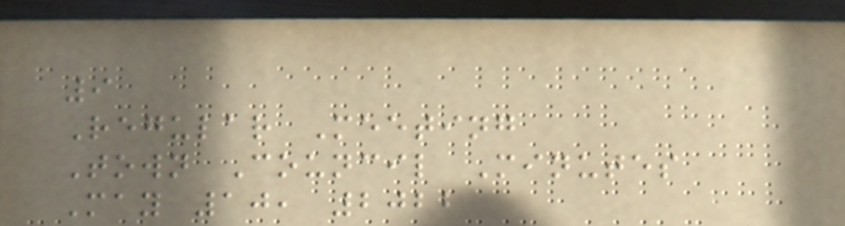9
Regular Meeting
Town Council Minutes
May 10, 2022
